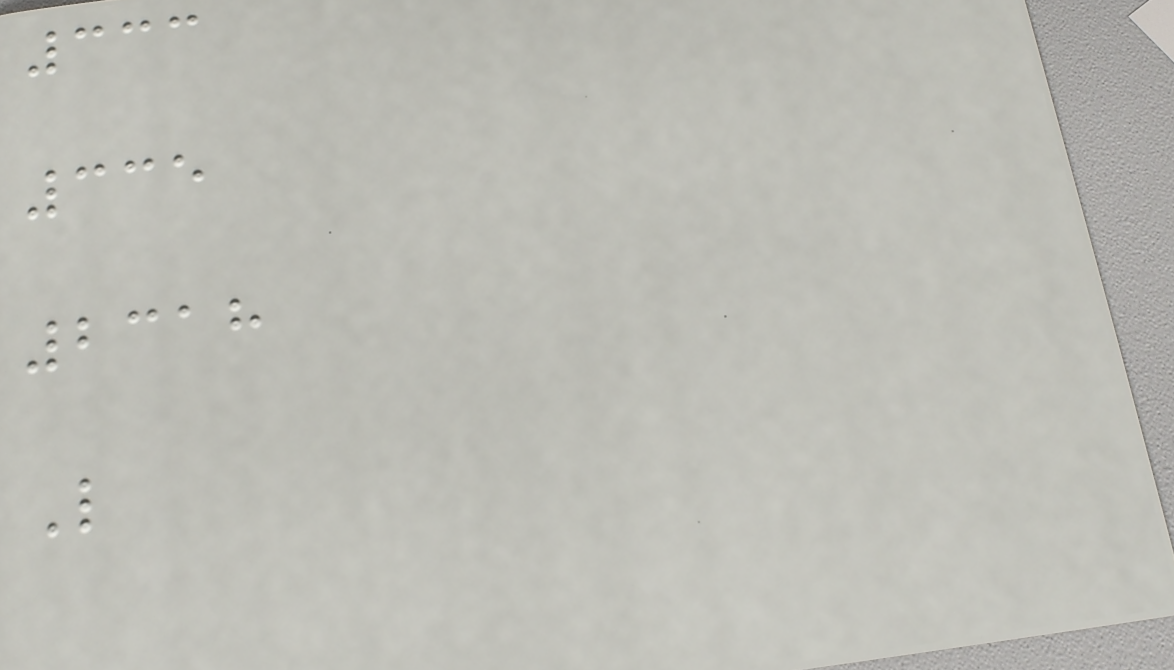333
335
2318
L
